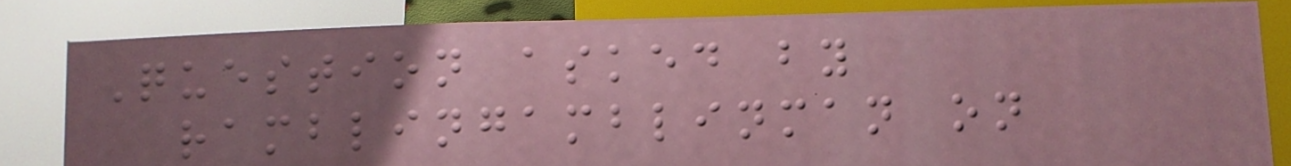Question asked by
ramblingamblinman on
